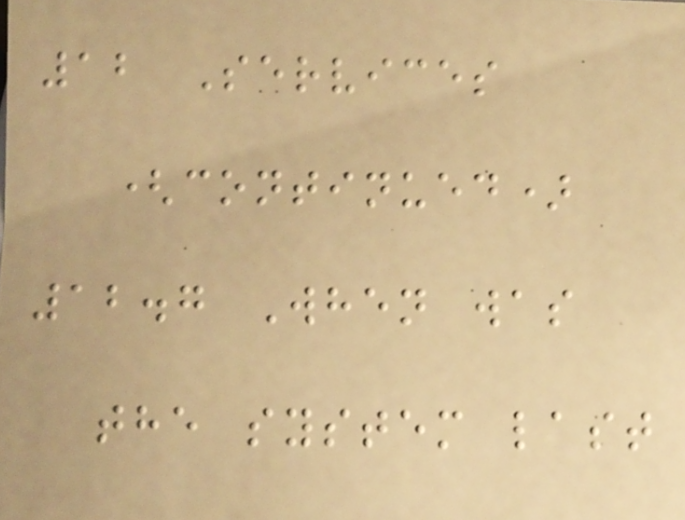12 Services
(continued)
12.7 When was
the system last
